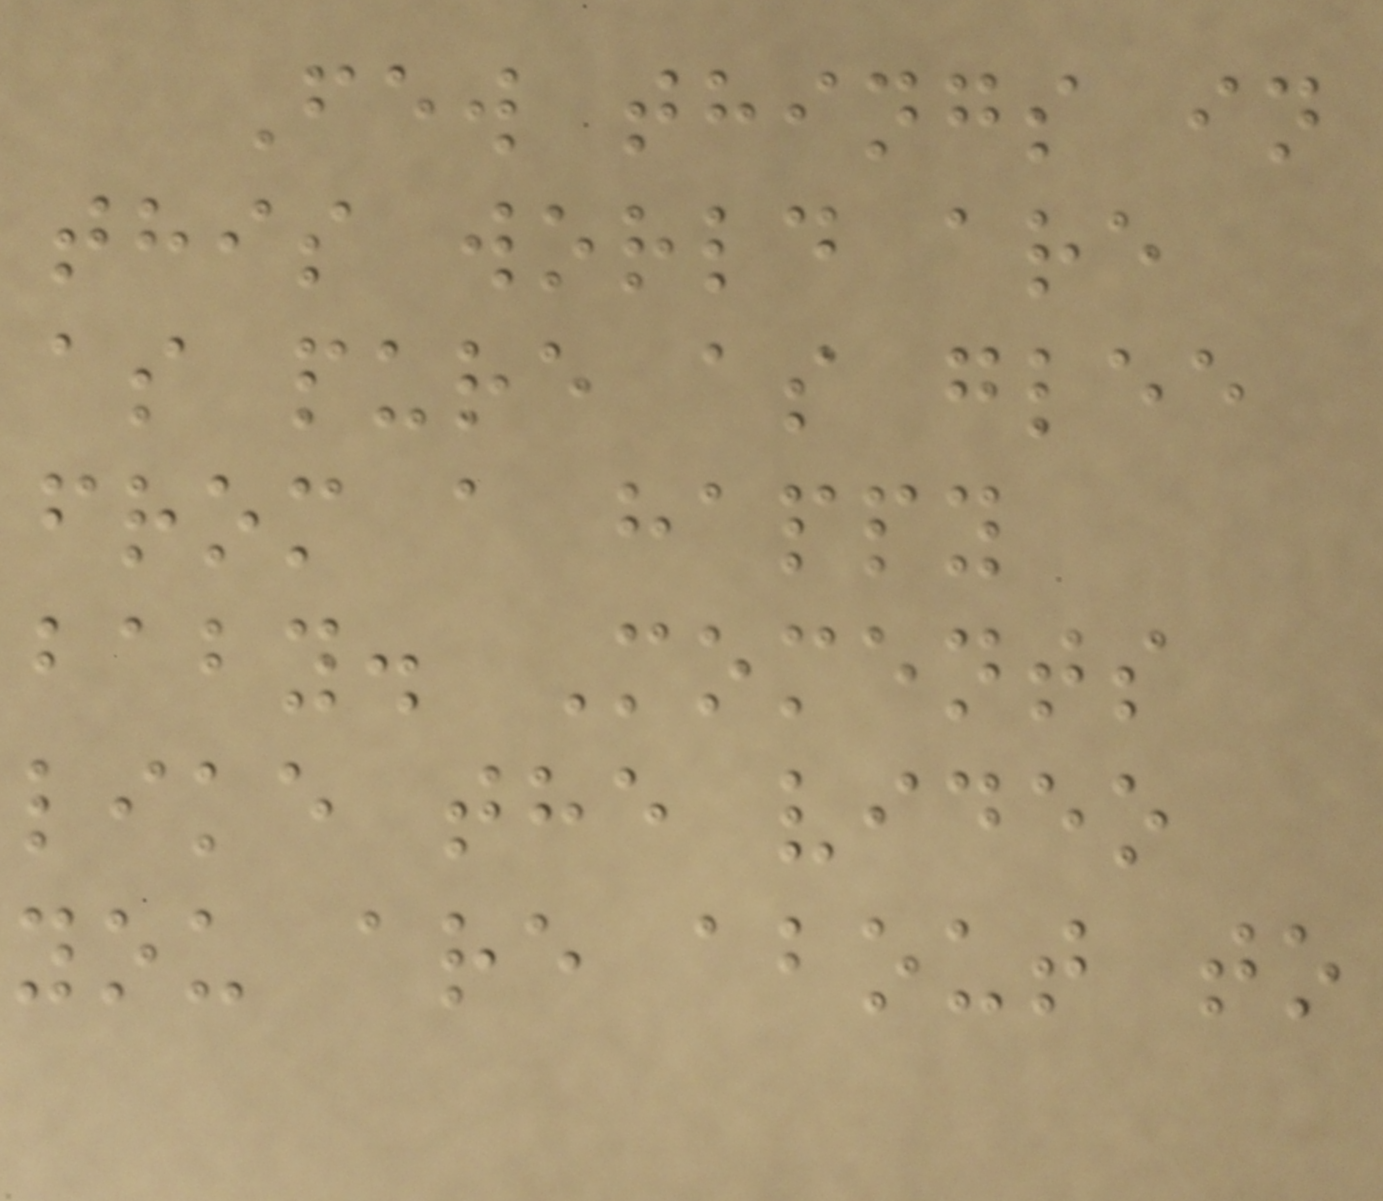Few things in
this world are
as pure as glee
from a happy
baby. Moments
like the video
you are about to
